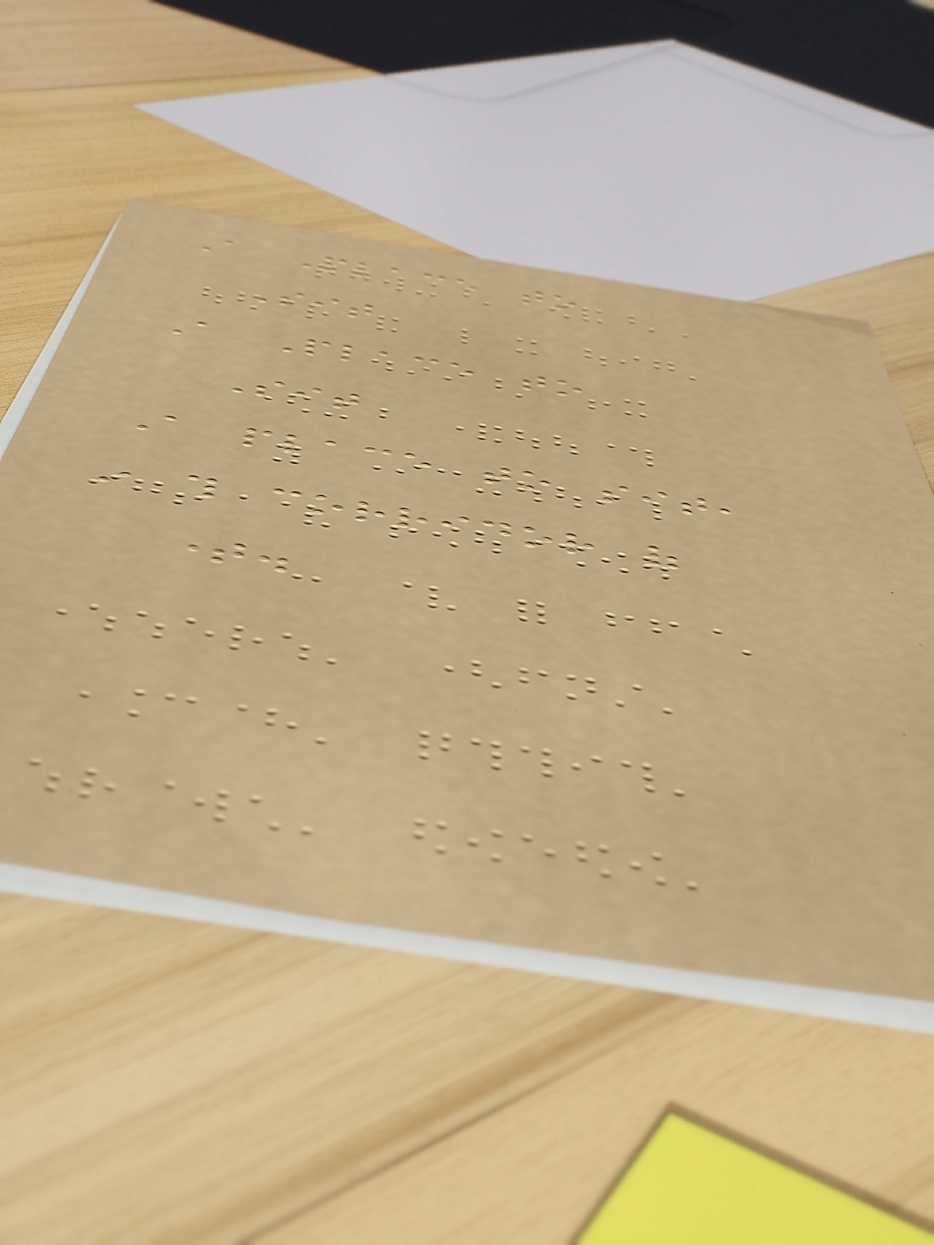A Place to
Sit
A Place to
Sit
A place to sit,
in this corridor of
time.
